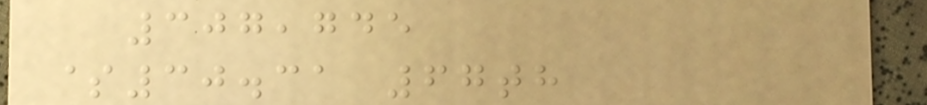307,745
$30.31 67th
